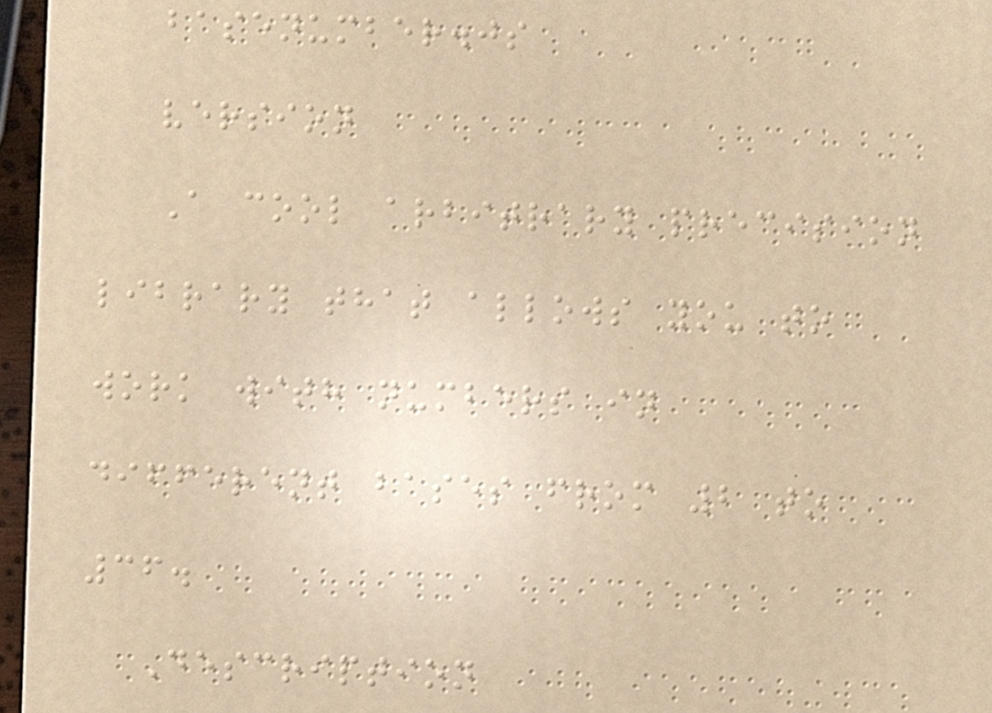basenumber.js
version
A cool arbitrary precision
library that allows you to
work with numbers in
different bases from 2 to
36.
Description
